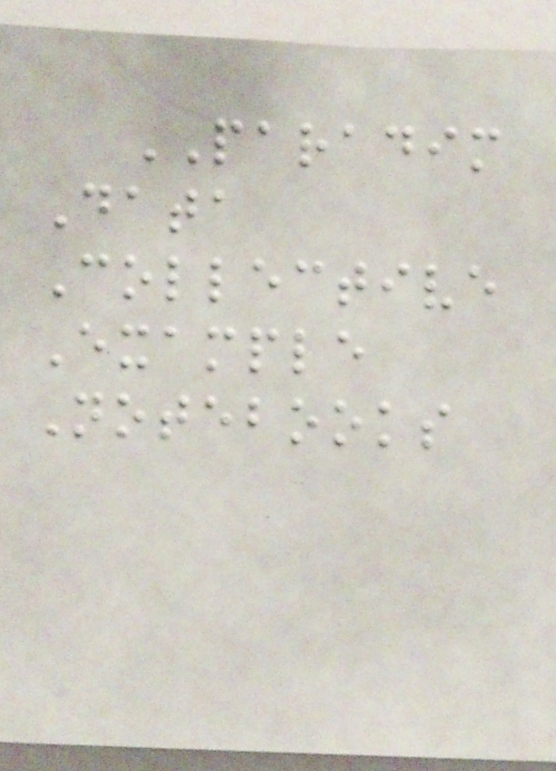PARADIM
Data
Collective
Example
Notebooks
